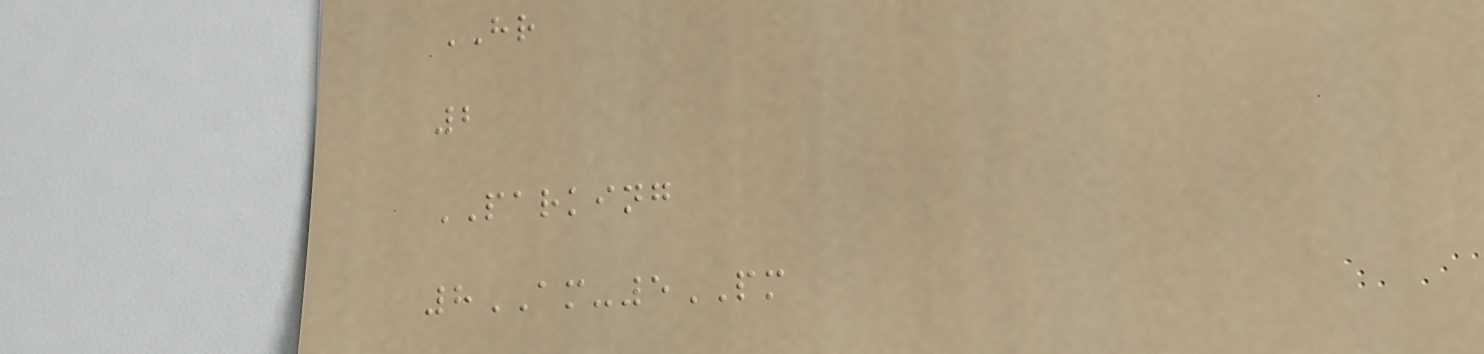HR
2
PARKING
8AM-5PM
